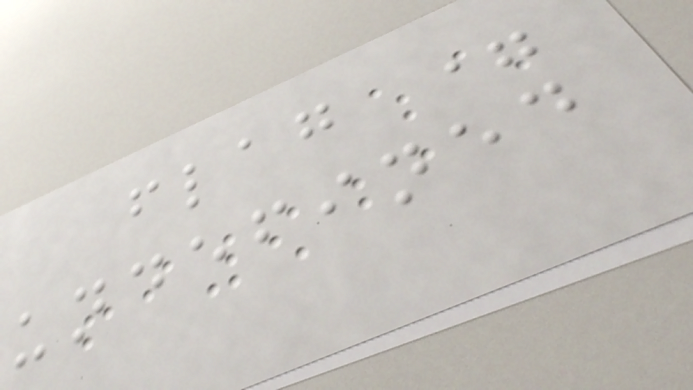flag =
undefined
